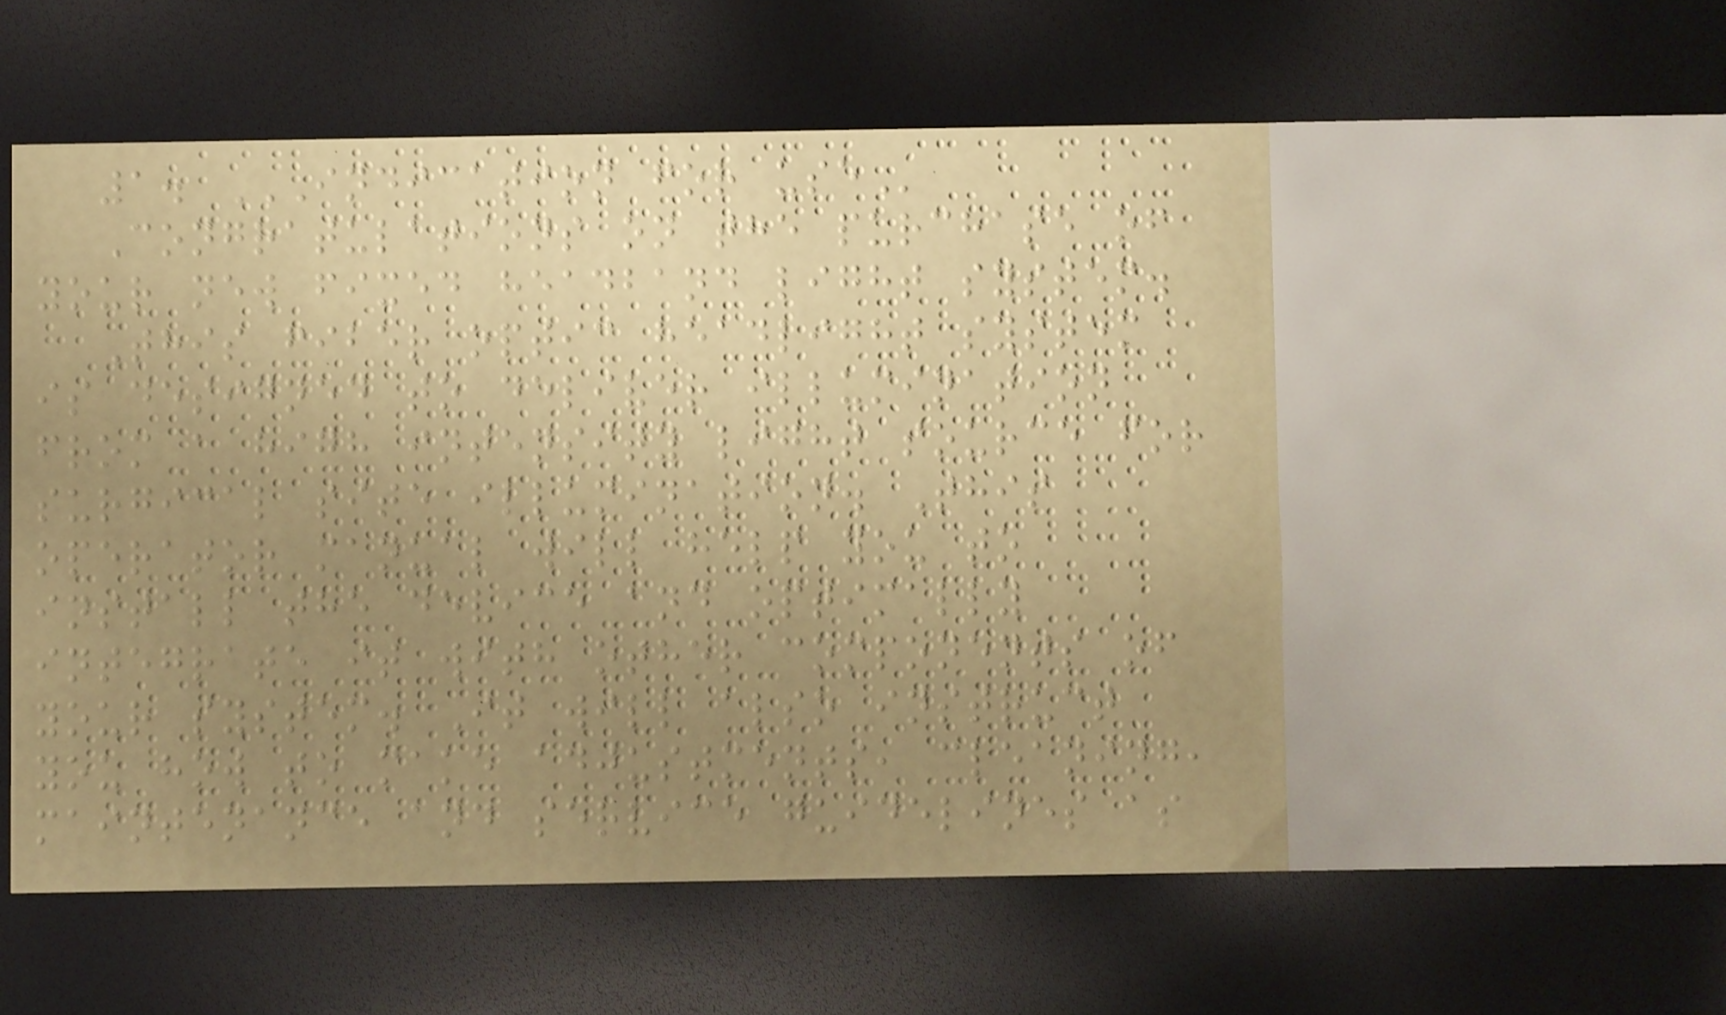1. INDICATION FOR USE
Congratulations on the purchase of
your new fixed headband light system.
This fiber optic headlight system
is designed to deliver illumination
from a high intensity light source for
surgical site illumination. This
operator manual will help you to
install the device and optimally
integrate it with other components of
your system. It will also instruct
you how to make adjustments, cleaning,
maintenance and service guidelines as
